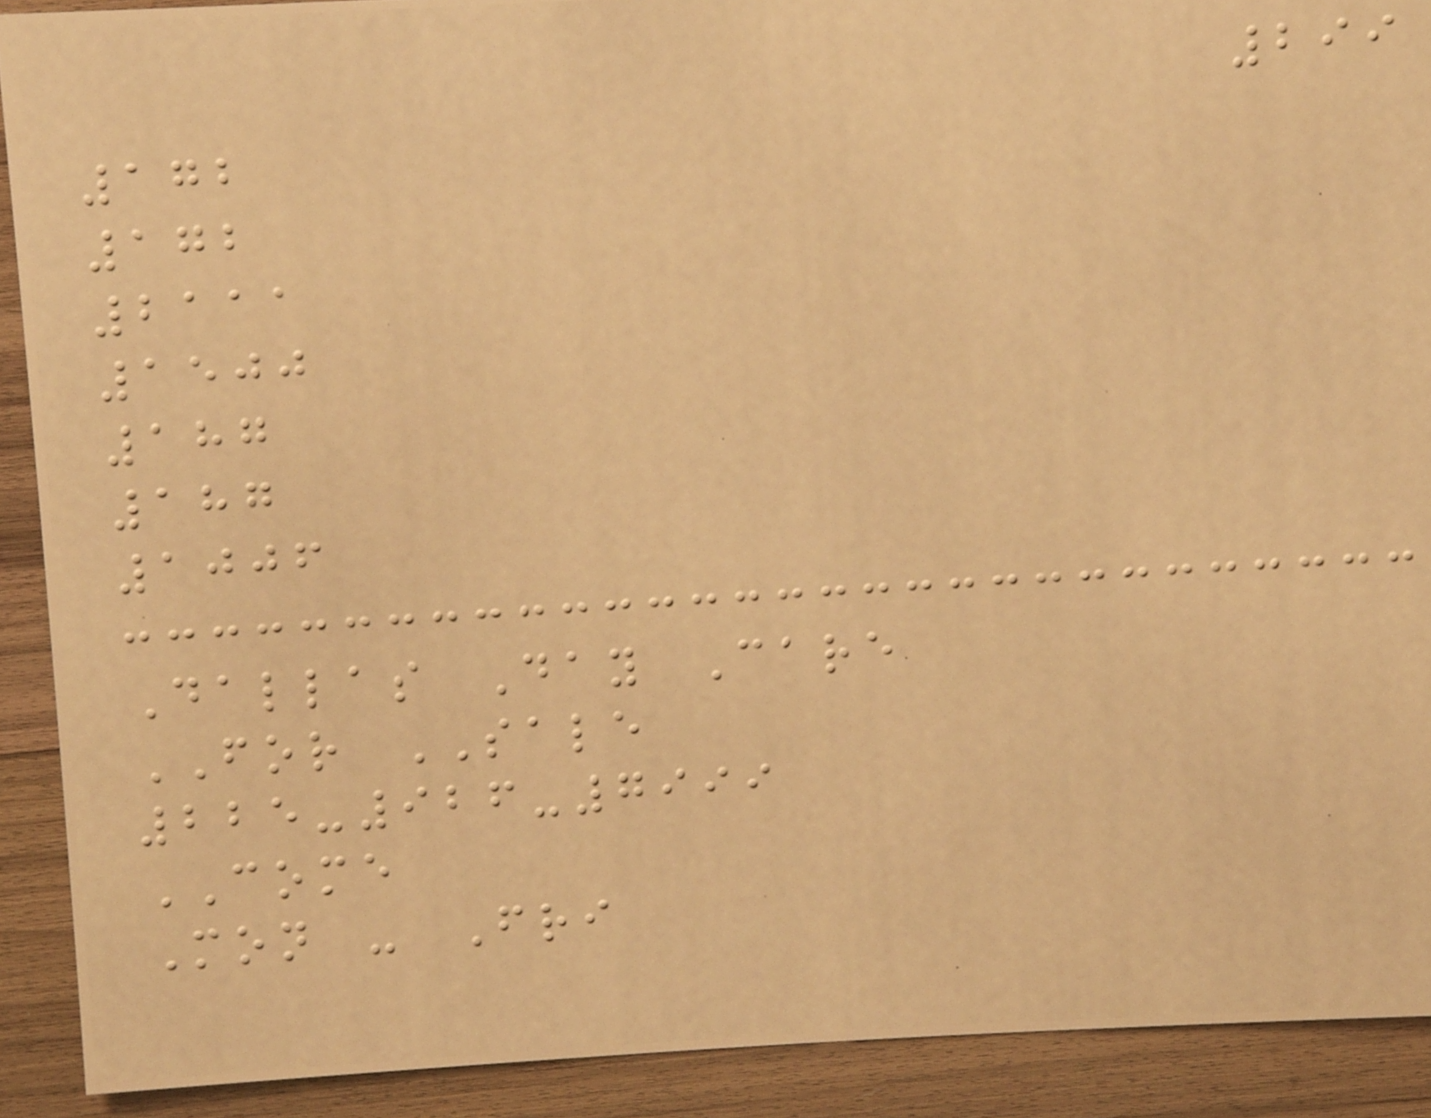299
172
172
2111
1500
187
187
1006
Dallas Day Care
FOR SALE
225-926-7999
COME
Mon - Fri
